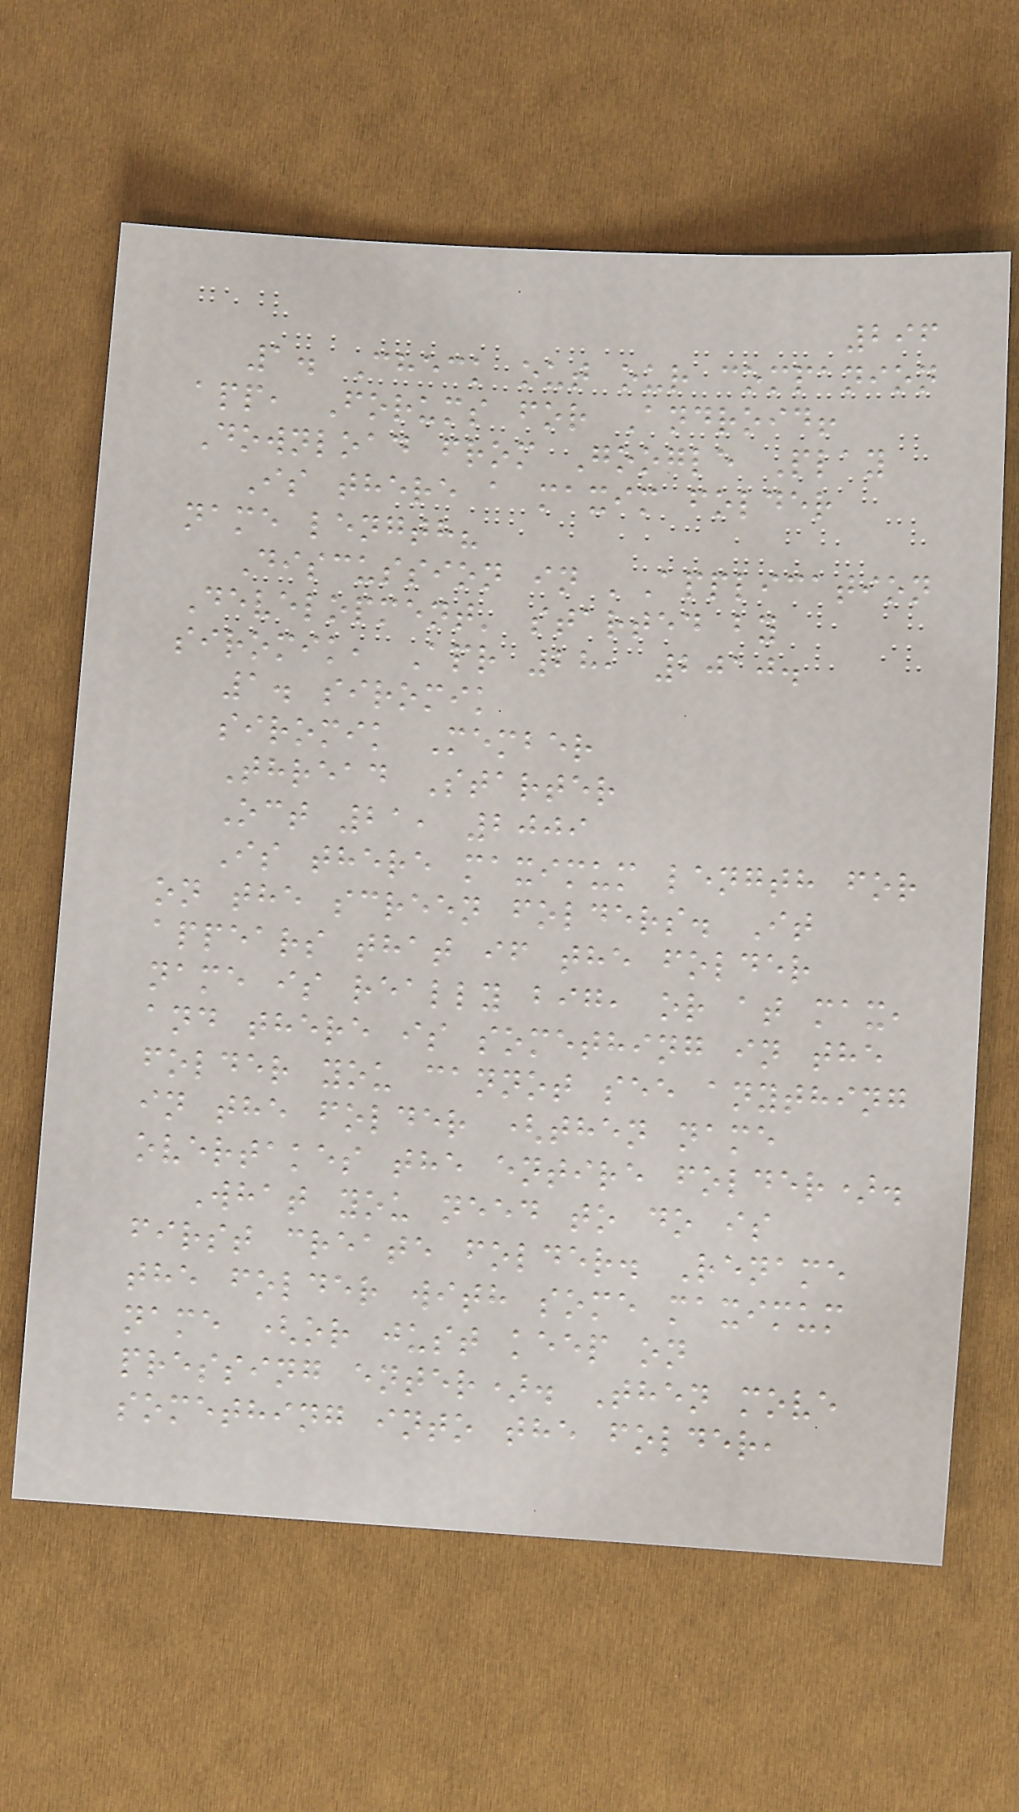296
1. Check out our companion
app, Forums for Android!
Download from Google Play
Is there a maxim folder
name length?
Discussion in 'Application
Development' started by
siromik, Apr 28, 2010.
1. siromik
siromik Member
Thread Starter
Oct 21, 2009
Is there maximum length for
on the screen folders. It
appears that if the folder
name is really big, or at max,
and there is something in the
folder you cannot see anything
in the folder (then name
overtakes the entire folder).
What you need to do is
first create folder. Rename
the folder with some maximum
name (or just keep on
pressing enter). Then move
something into the folder,
